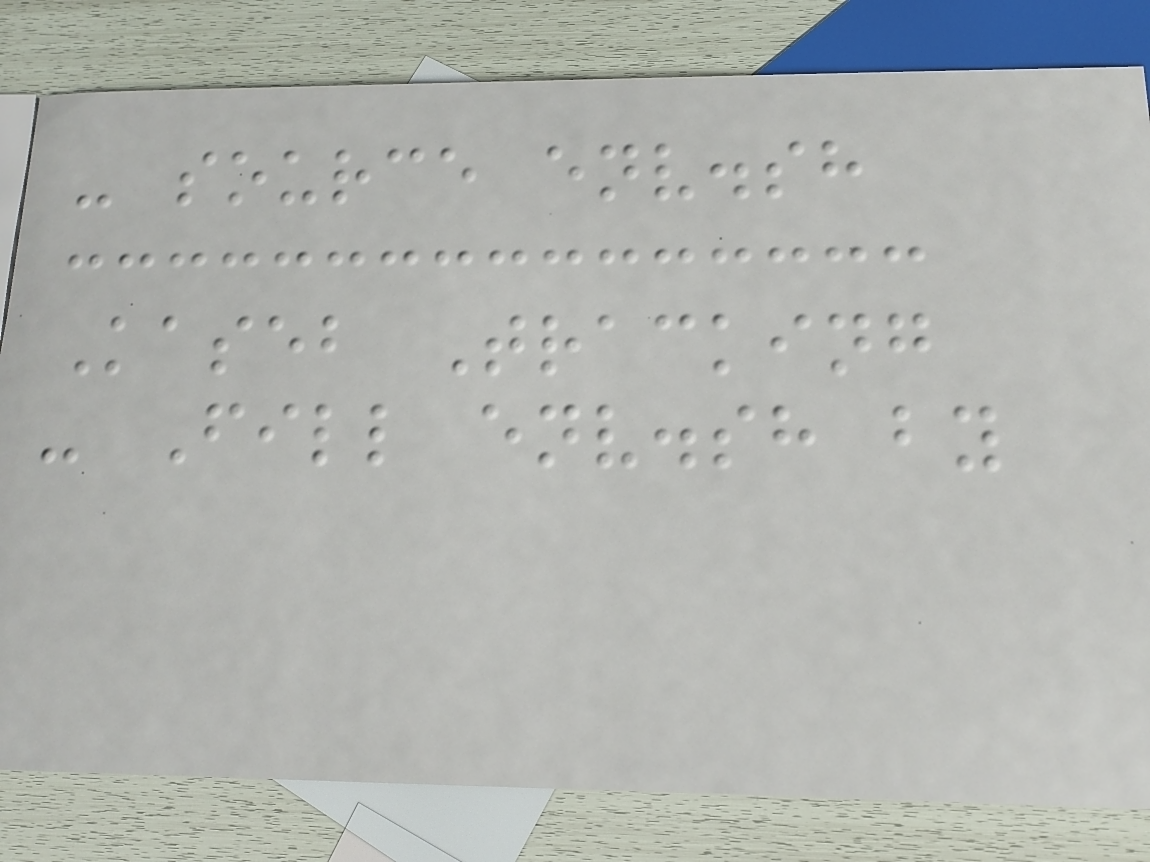- source env.sh
Kaseb Tracking
- Fill env.sh by
